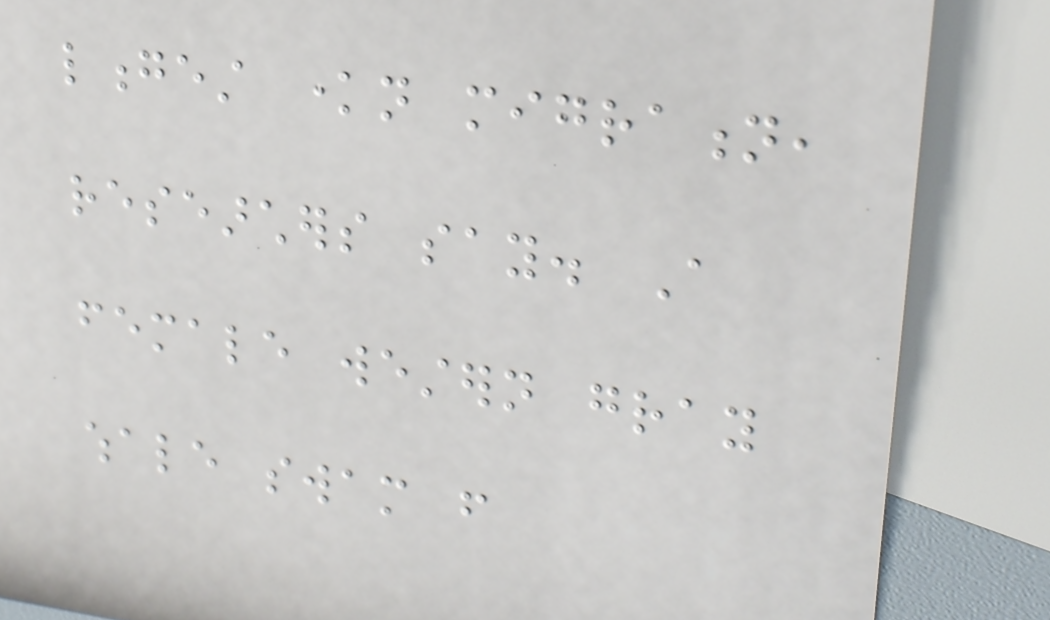longest known migration,
researchers say. A
female western gray
whale swam from
